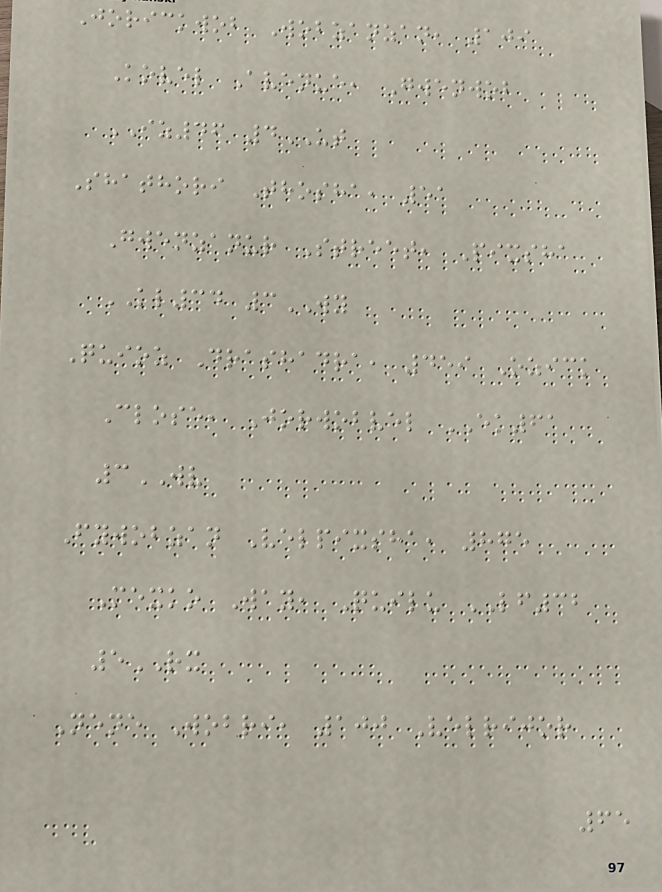Jorickwob Wobzanzan, 109
Kovel Avenue, Gwenwob
IZ46 4UT
Shathori Thosha, 51
Gwenzanur Street, Pixsha
KL34 3WY
Quioz Drashadra, 459 Ozick
Close, Jorwobvel EK61
3WV
Fywobzan Velpixsha, 875
Mexko Way, Quilu LF32
5RX
Nene Wobri, 100 Velrijor
65
